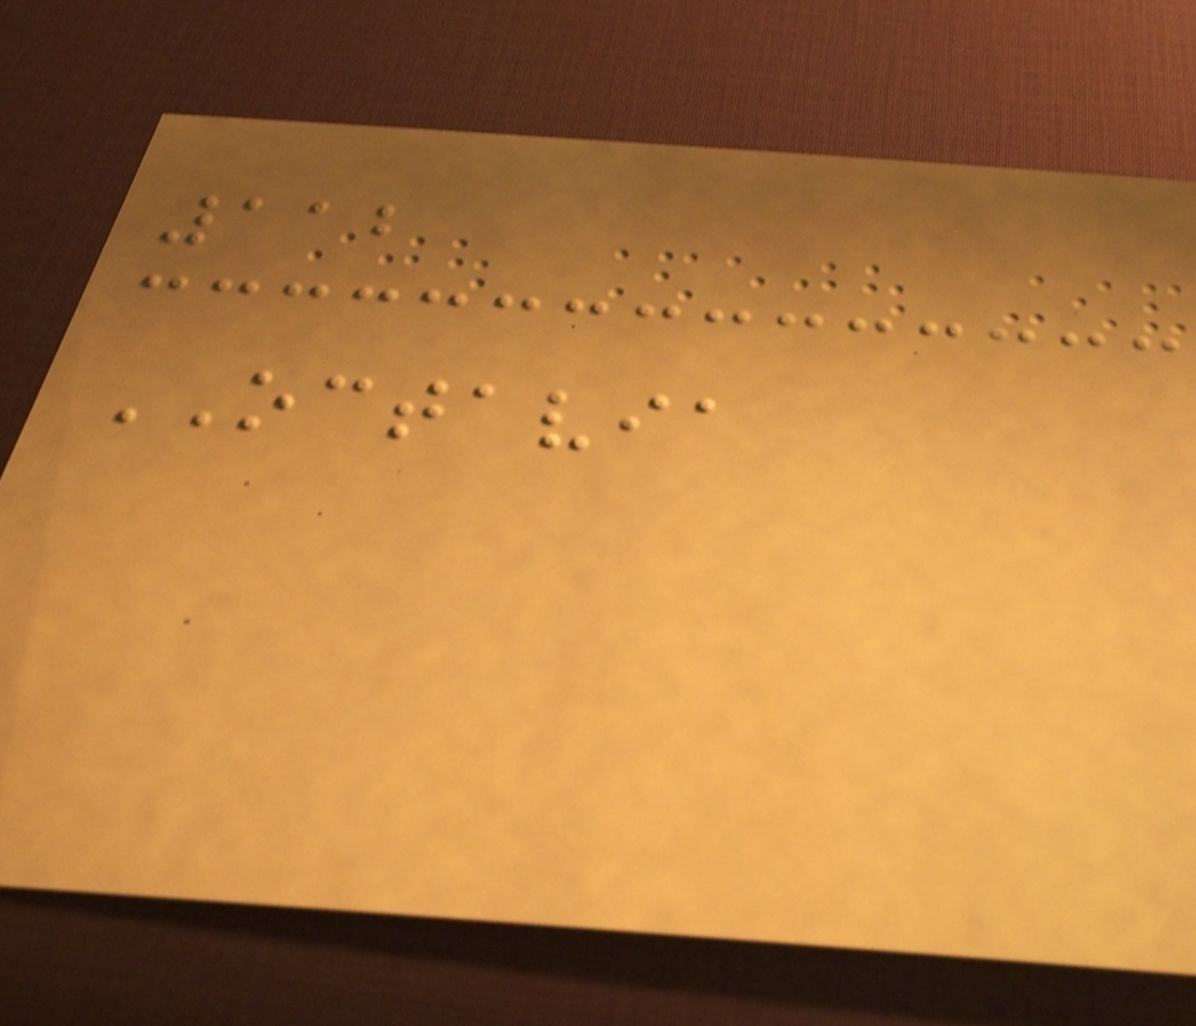112
OCTAVIA
